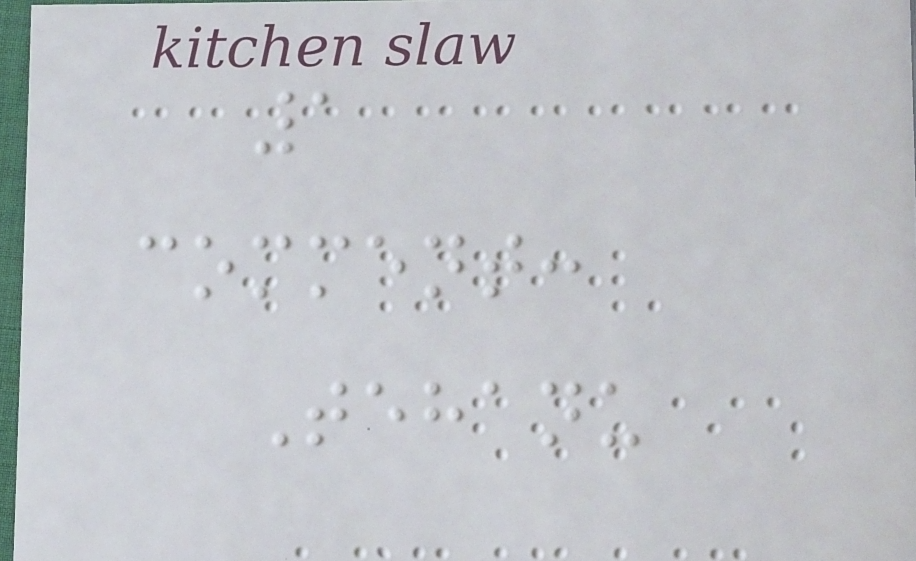1
comment:
Tehanu
